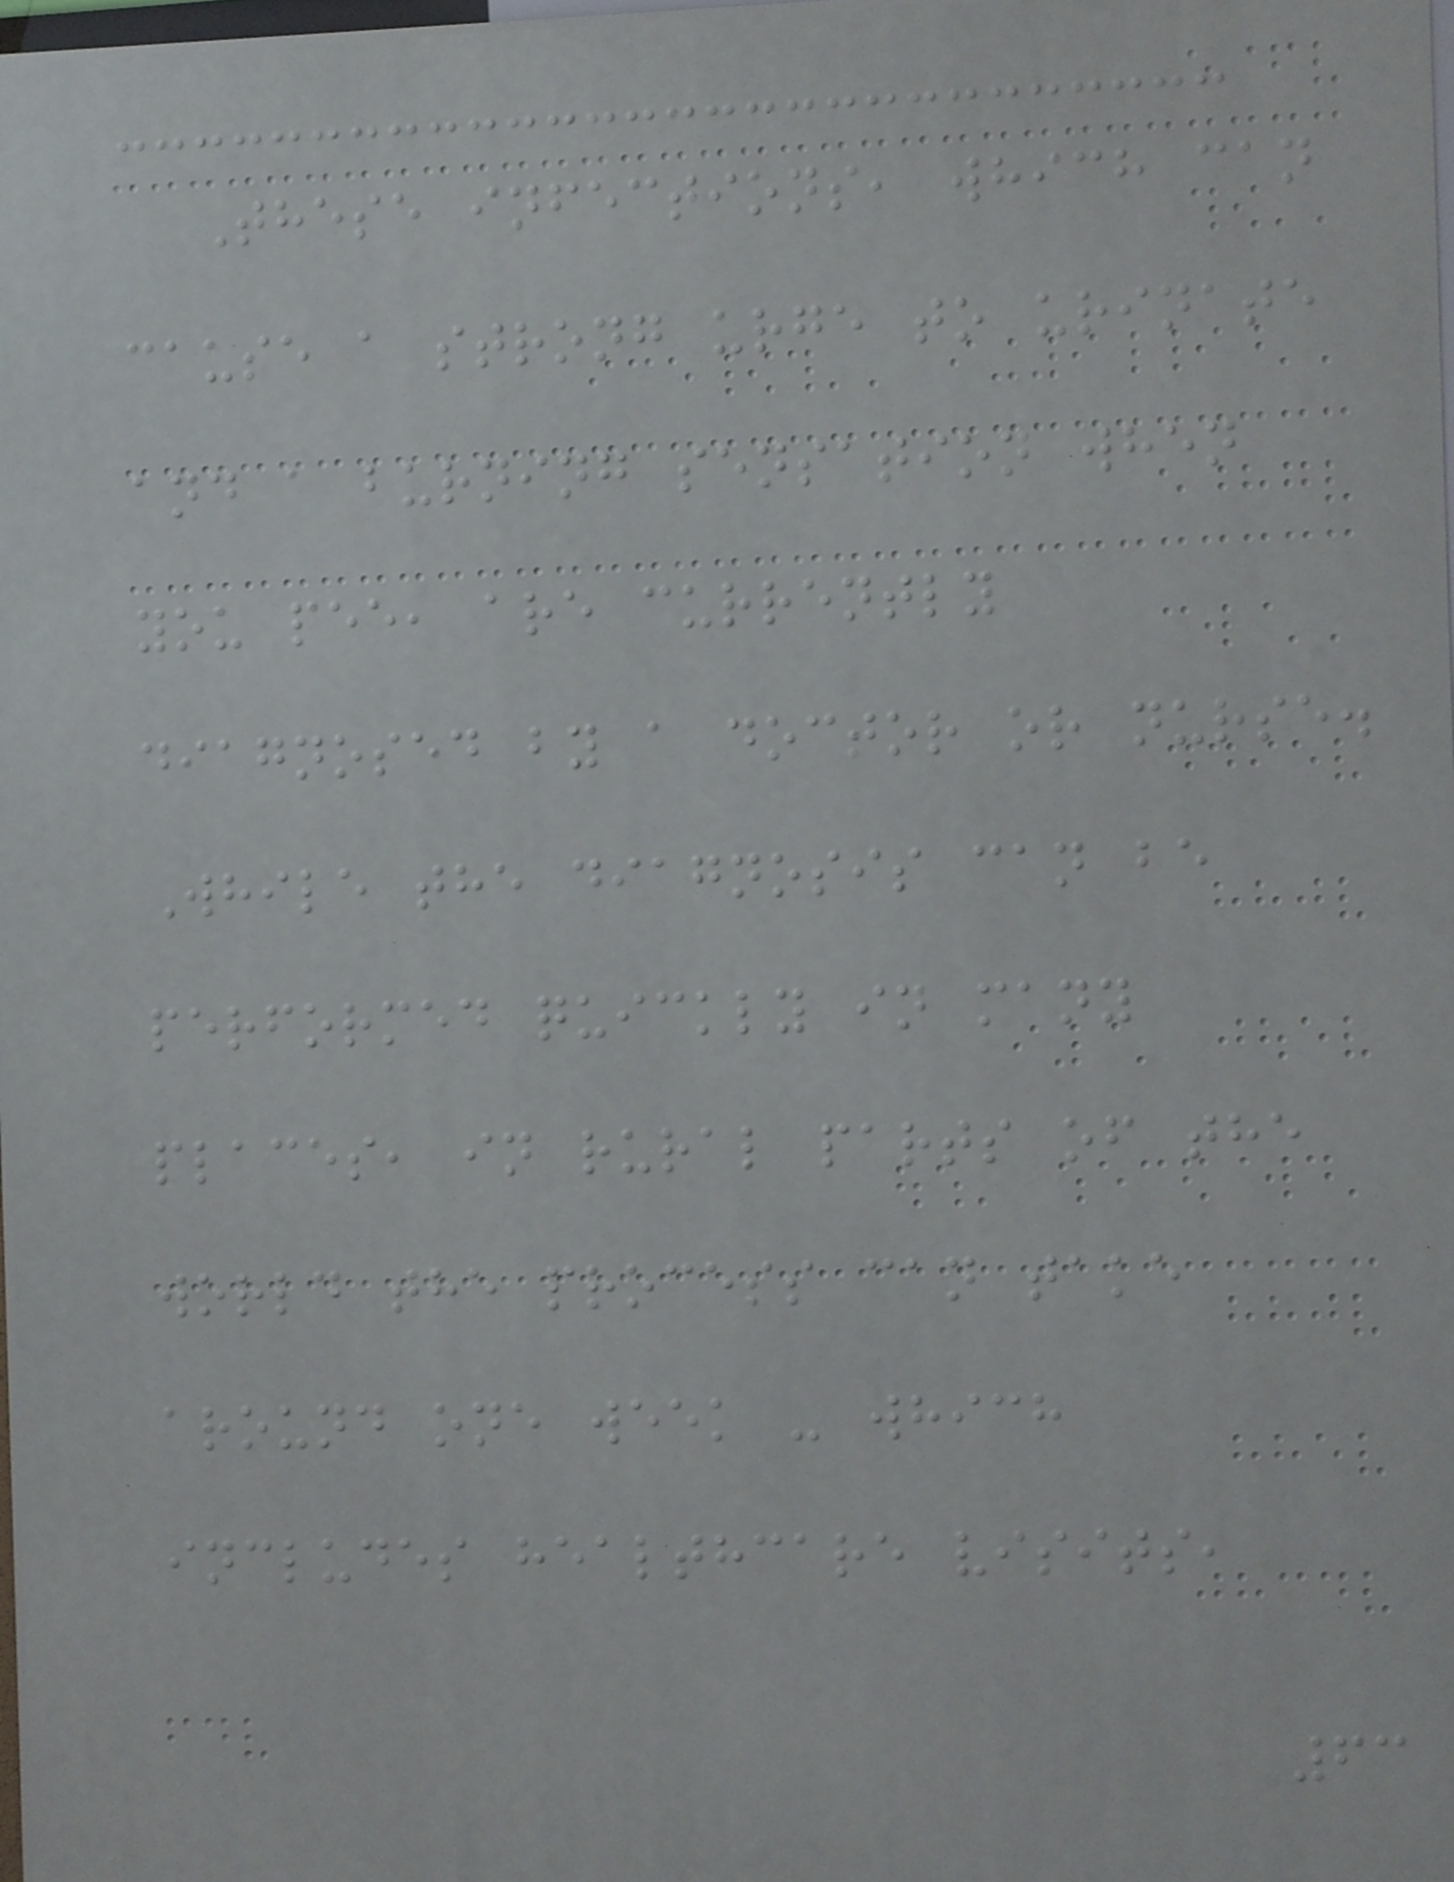These infections, which can
cause a strong urge to urinate
and a burning sensation when
you pee, are currently
diagnosed by a doctor or nurse.
While the diagnosis can be
performed quickly in many
places, in rural parts of the
world the process can take
around one week - which
includes healthcare visits,
63
